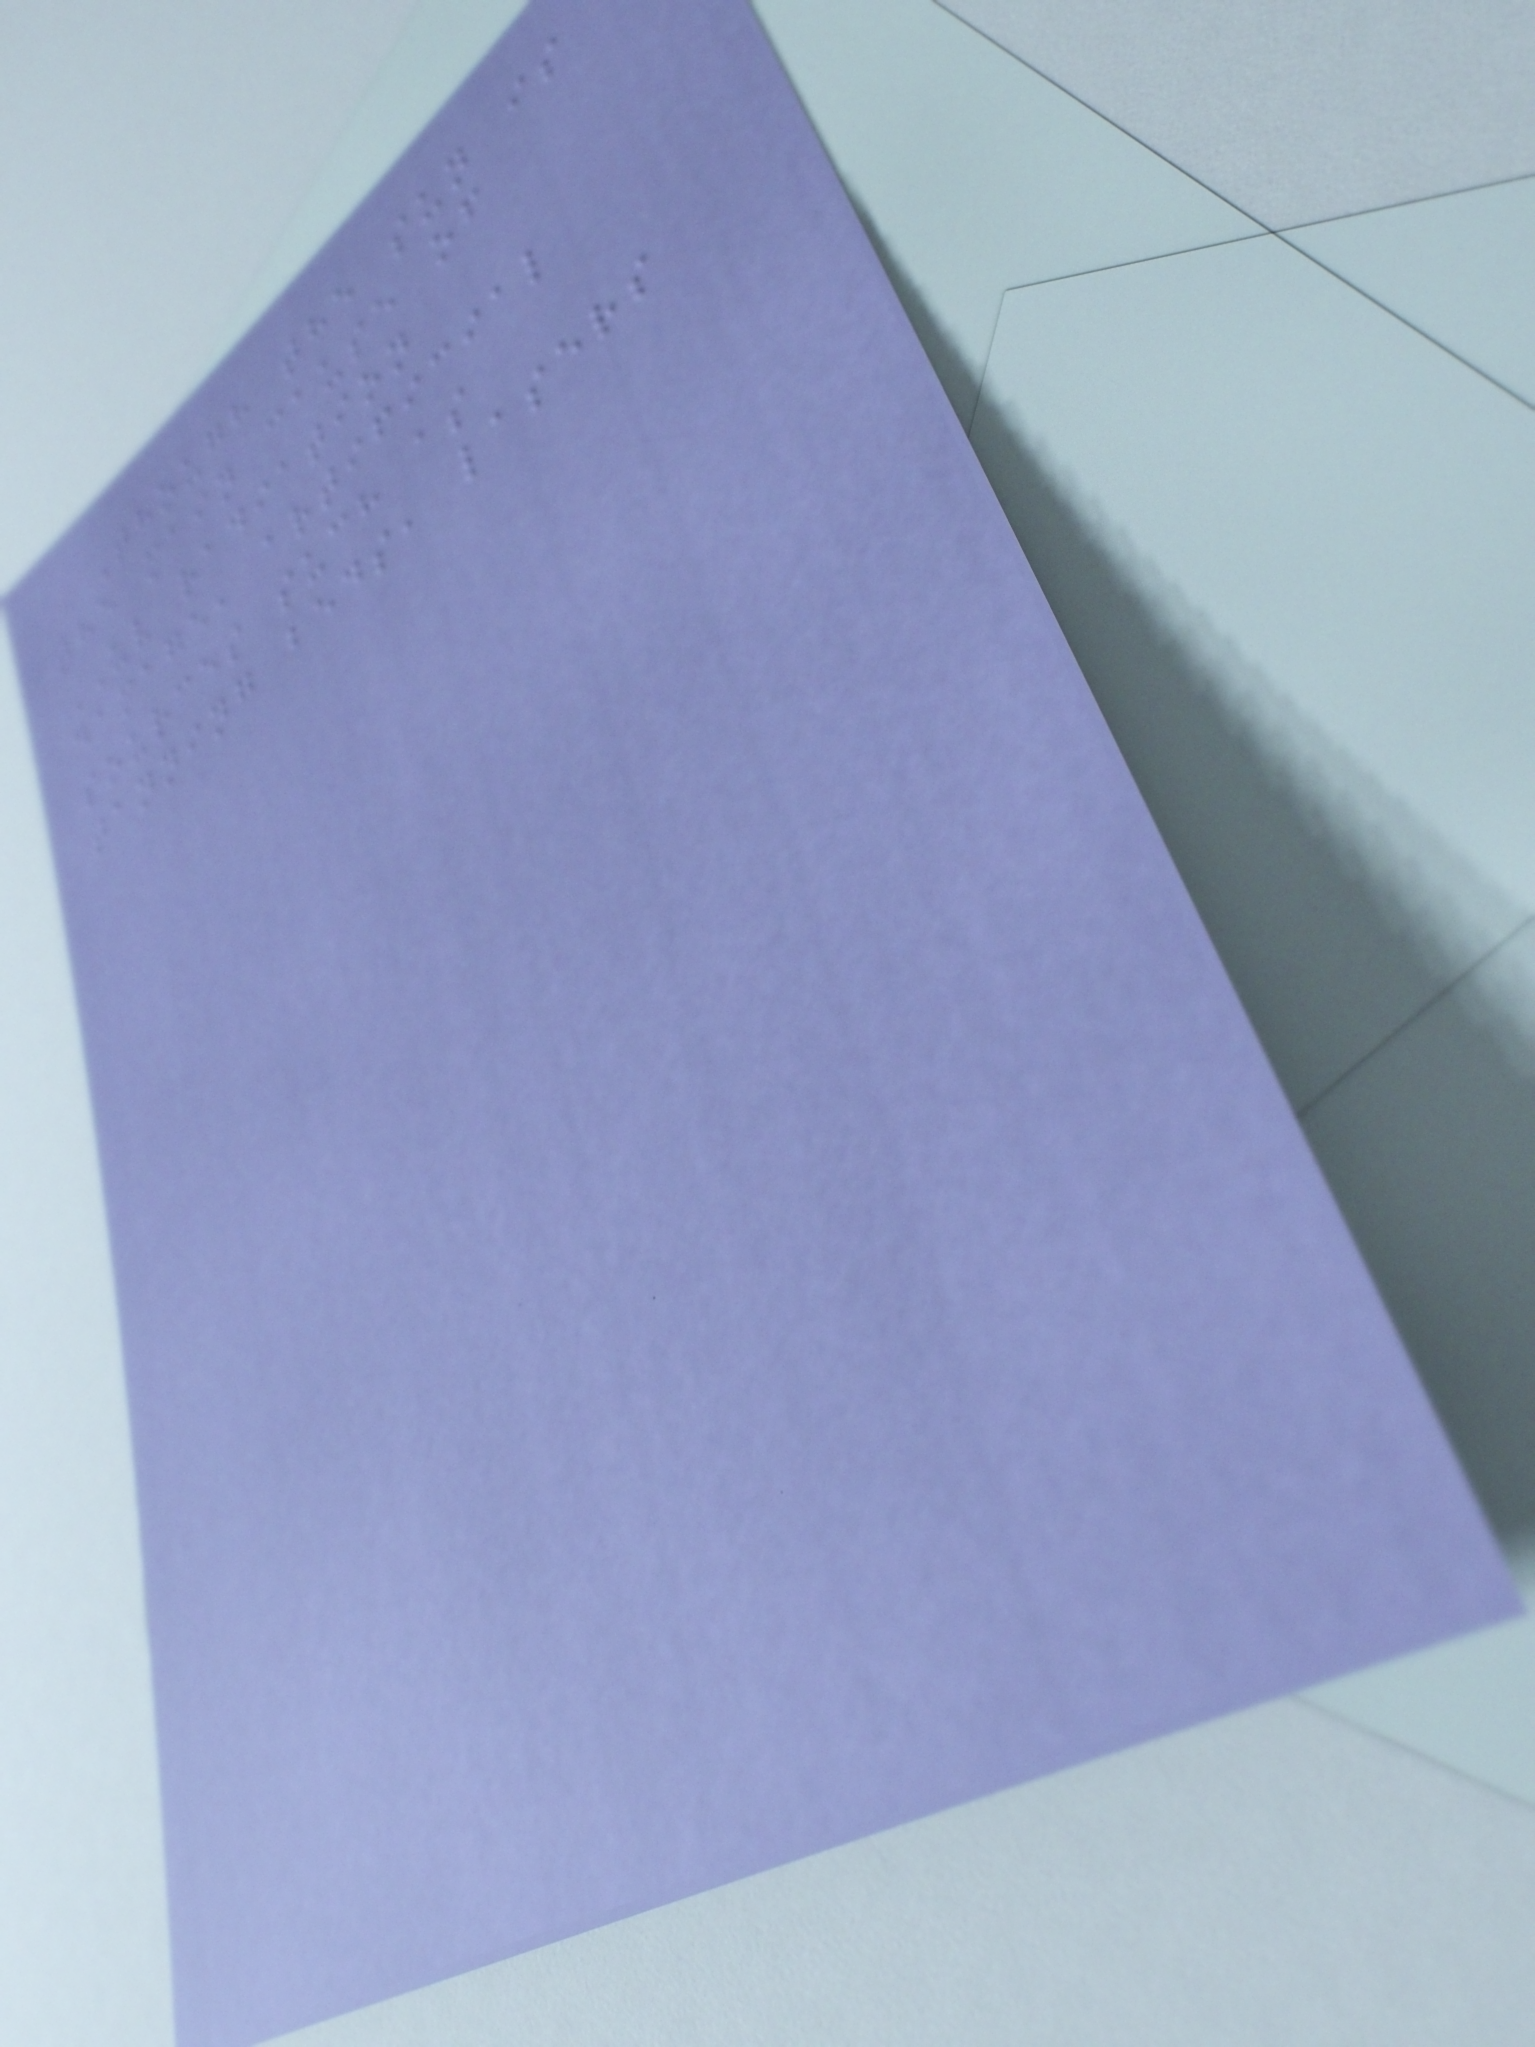Though the sun is
the main cause of
UV radiation
damage, artificial
sources such as
tanning beds, lasers
